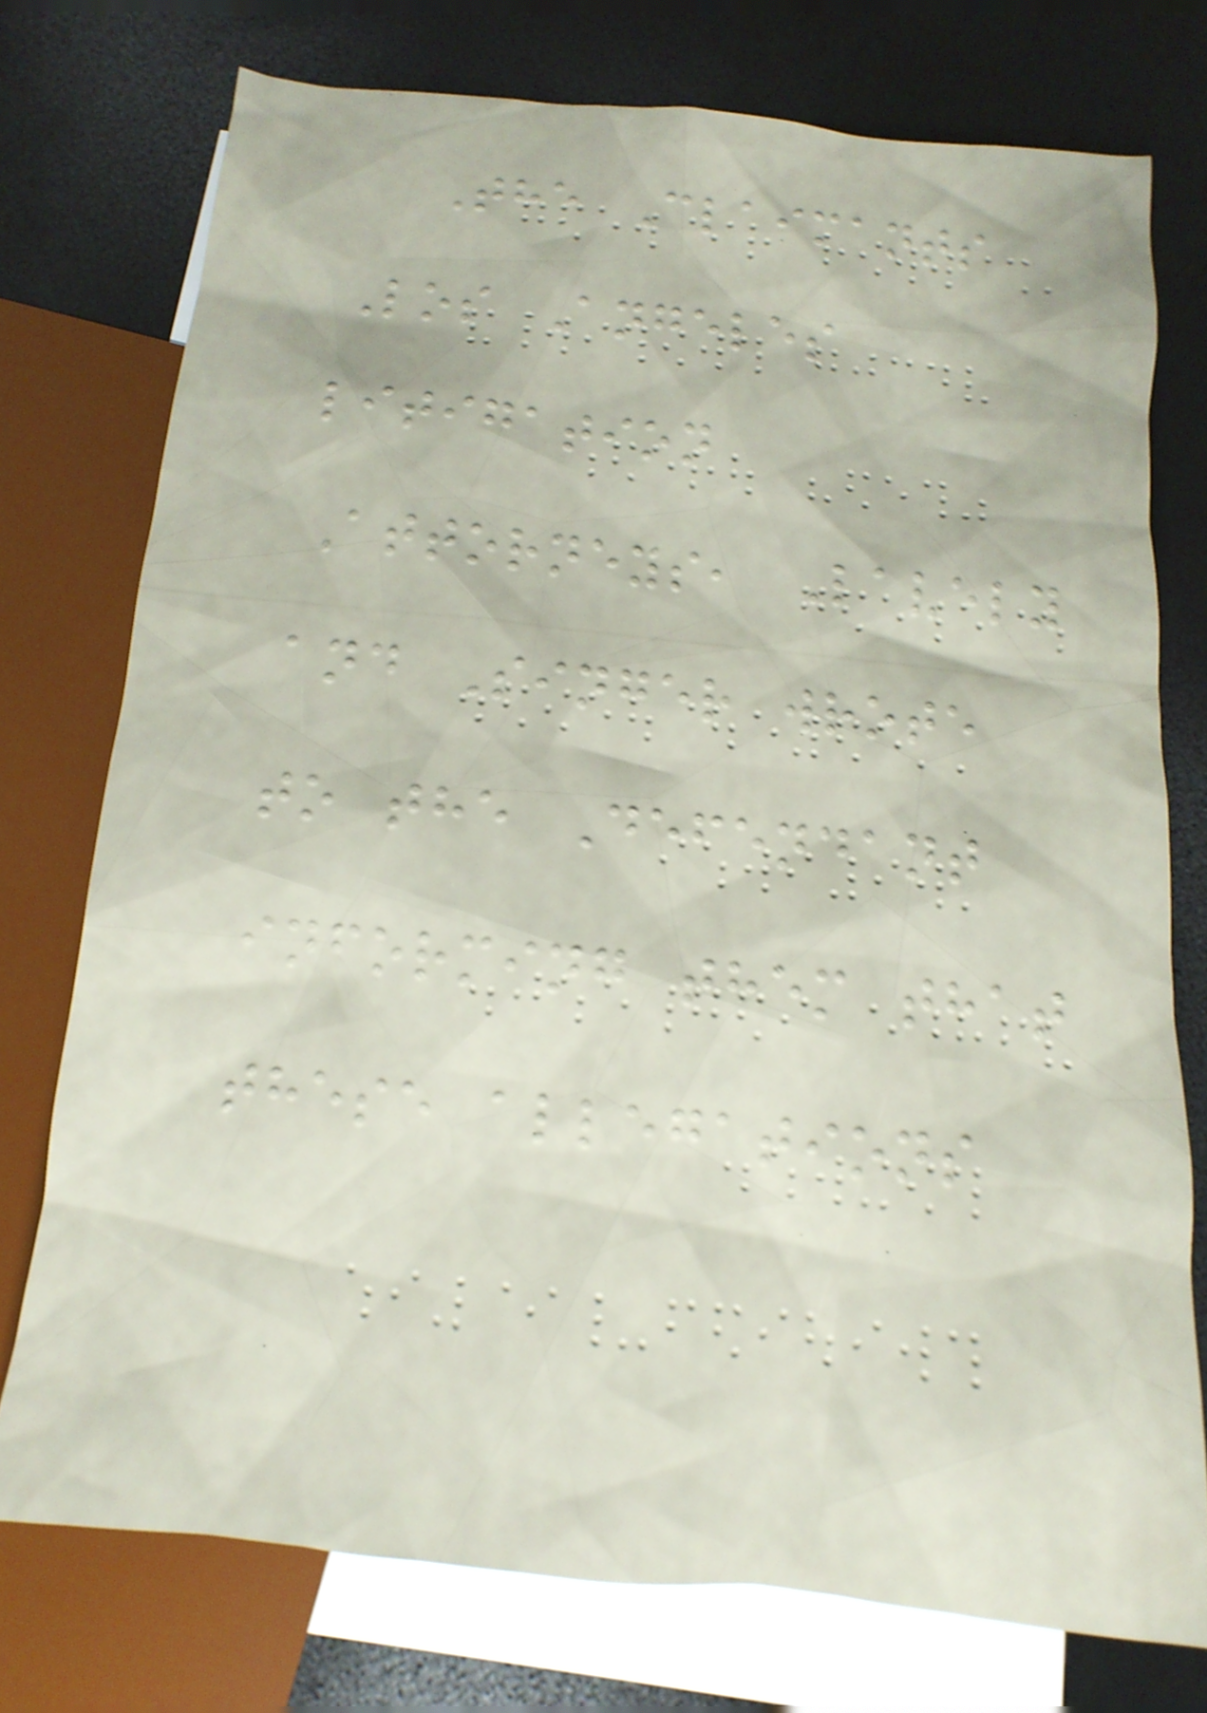The Claimants
Los Angeles
litigation
Attorneys, Lavely
and Singer wrote
to the Defendant
informing them that
these allegations
